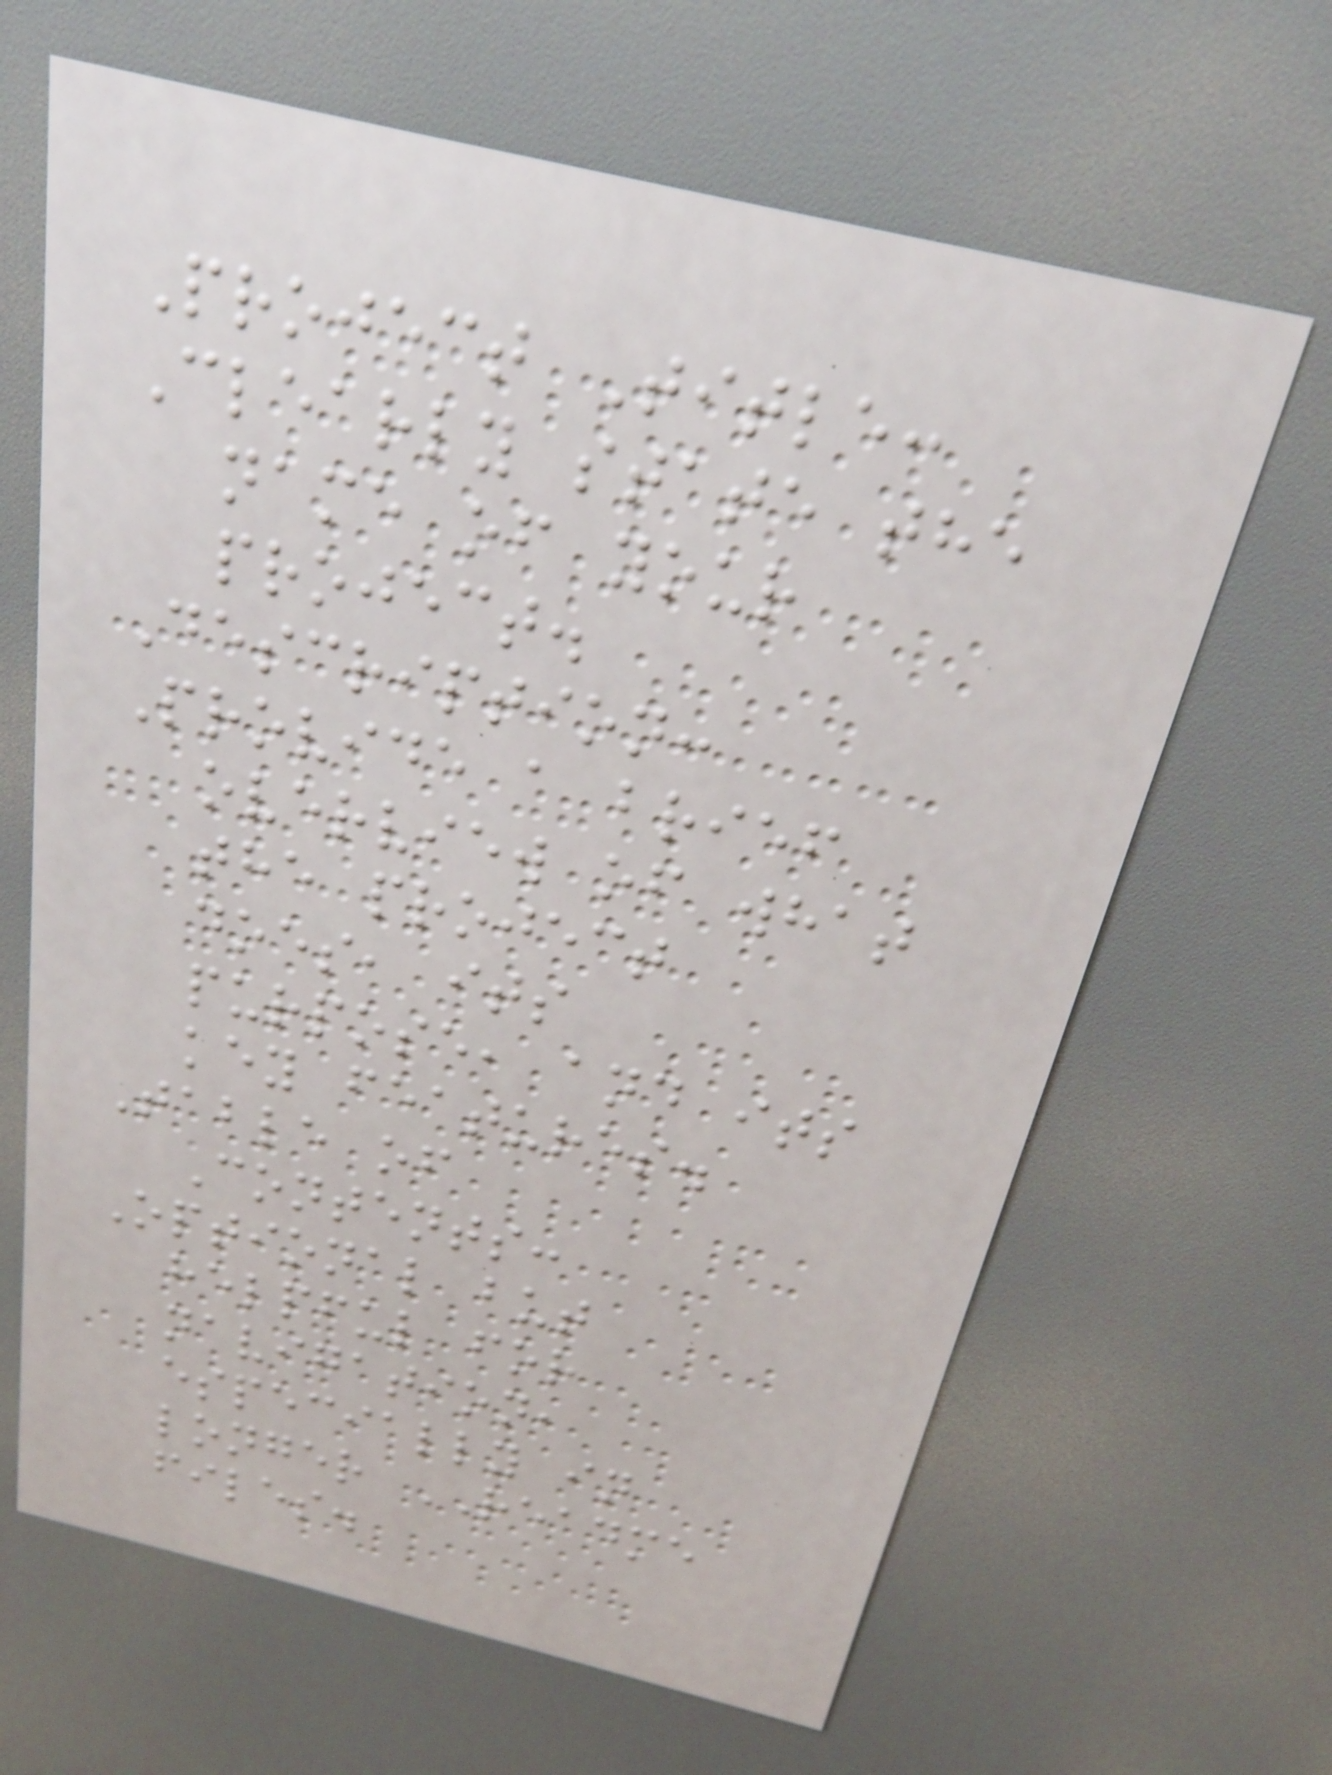Project Title:
Clearly state the
name of your
project.
Description:
Provide a brief
overview of what
the project
does, its
purpose, and its
key features.
Table of
Contents:
Optional but
helpful for
navigation,
especially in
longer README
files.
